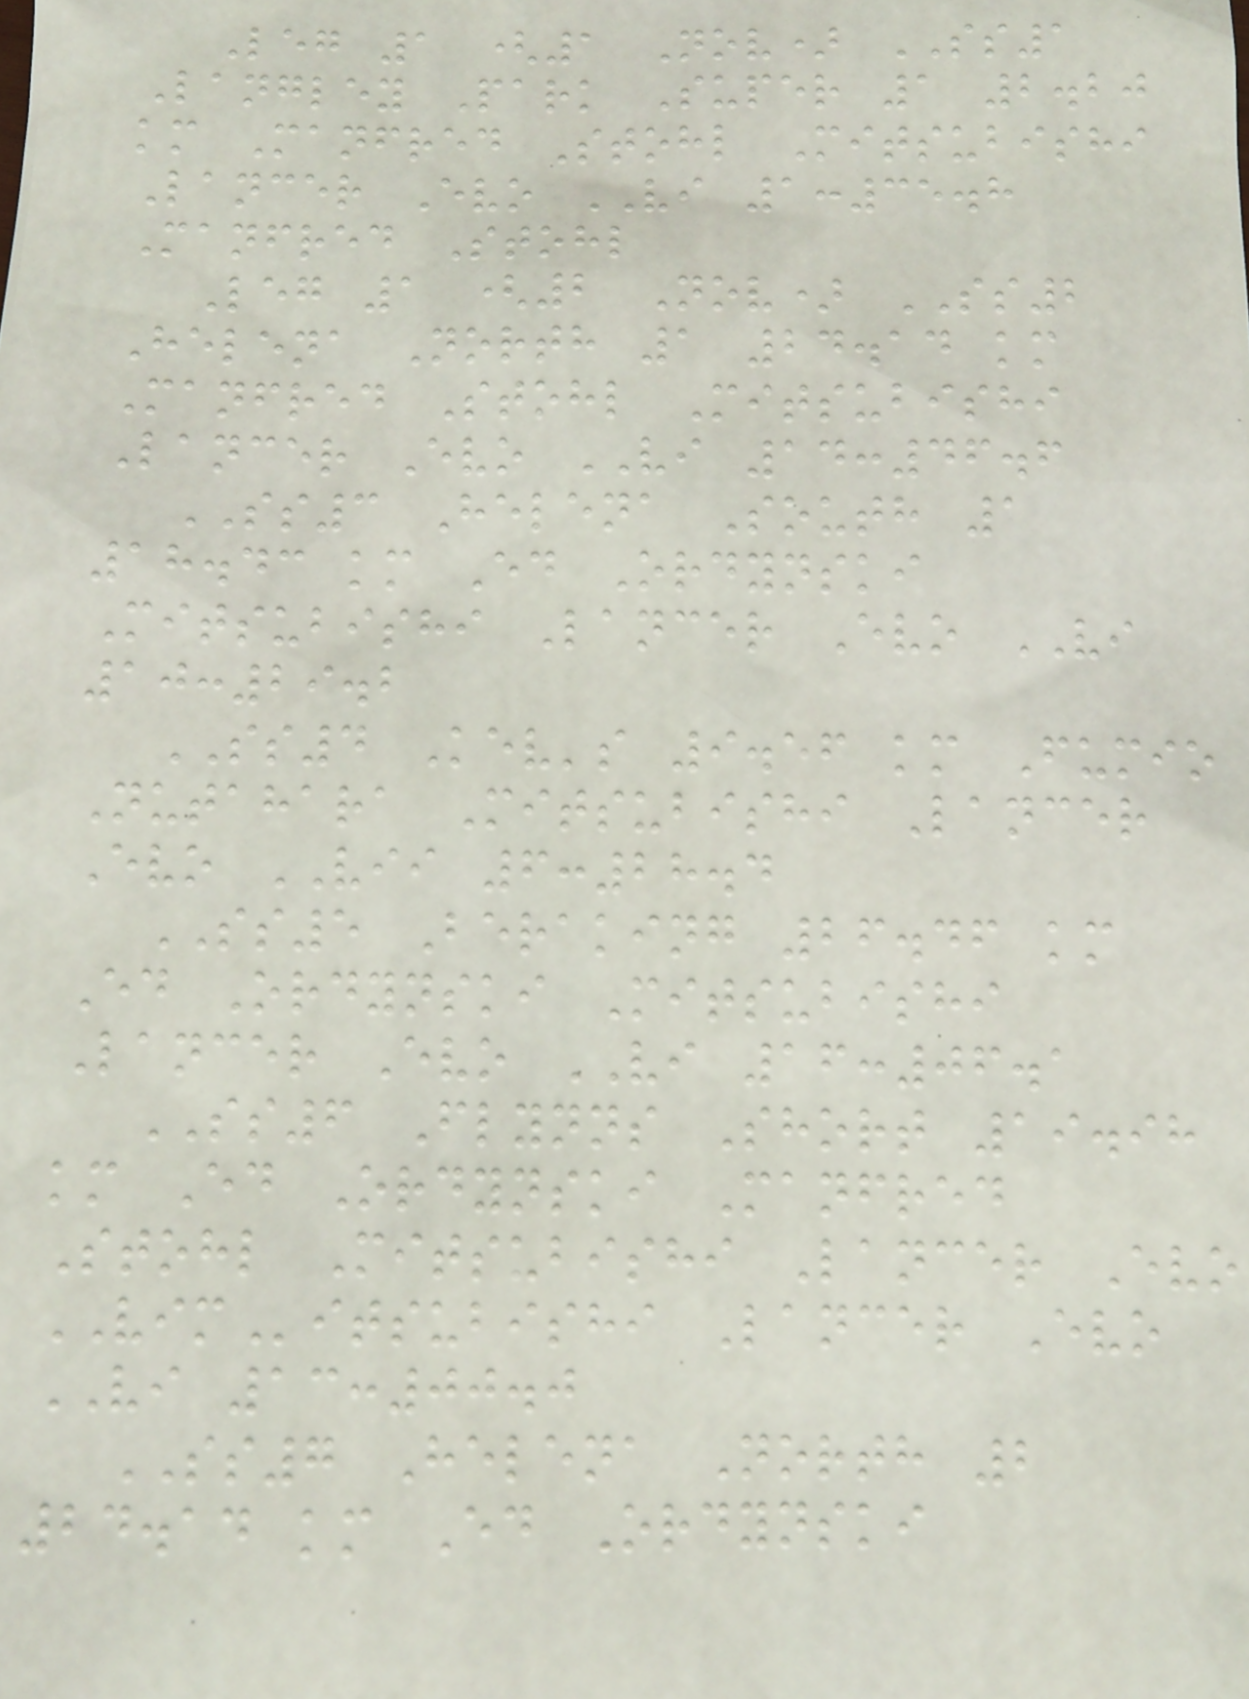Leg 1 (1 Nov) SS1
Langley Park Super 1 2.20
km Manfred Stohl Mitsubishi
Lancer Evo VI 1:35.8
Manfred Stohl
Leg 1 (2 Nov) SS2
Helena North 1 24.14 km
Manfred Stohl Mitsubishi
Lancer Evo VI 14:46.6
SS3 Helena South 1
18.43 km Ed Ordynski
Mitsubishi Lancer Evo VI
10:29.2
SS4 Kev's 9.56 km Fumio
Nutahara Mitsubishi Lancer
Evo VII 6:28.4
SS5 Beraking 26.46 km
Ed Ordynski Mitsubishi
Lancer Evo VI 16:06.1
SS6 Flynns Short 19.98
km Ed Ordynski Manfred
Stohl Mitsubishi Lancer Evo
VIMitsubishi Lancer Evo
VI 13:00.0
SS7 Helena North 2
24.14 km Ed Ordynski
